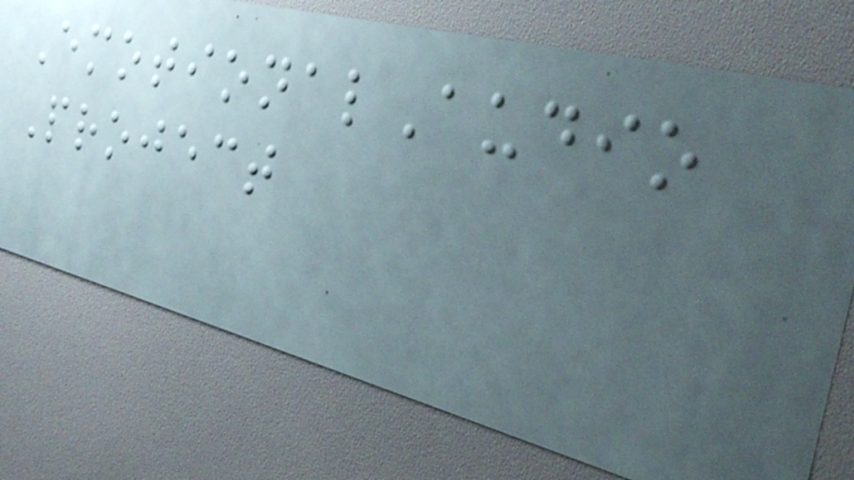EmotionalAudio
Project
